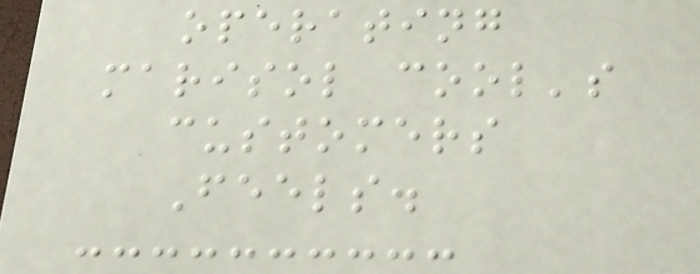operating
marisol cool's
customers
Feels.
